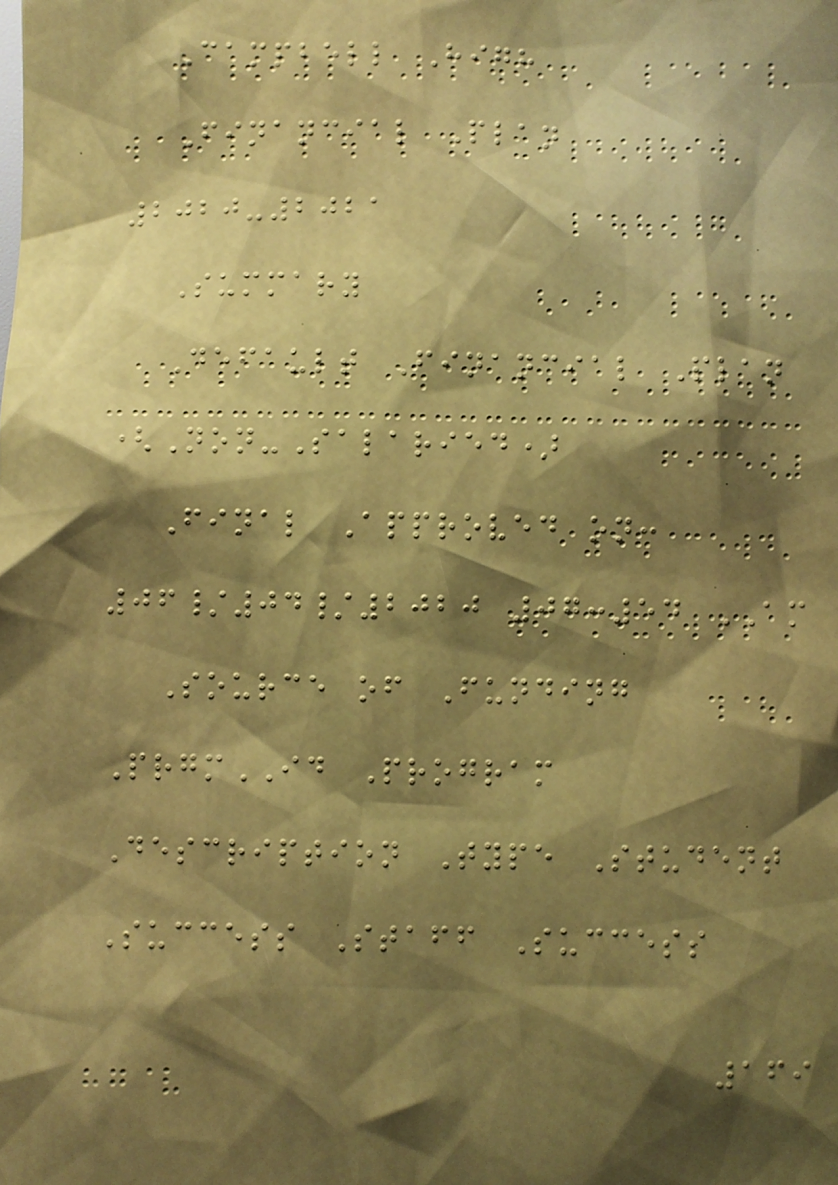Campbell High
Financial Plan
2020-2021
Summary
Default Financial Plan
(Non-Salaried)
Final Approved on:
06/04/2020 07:54 AM
Source of Funding
PrgmID Program
Description Type Student
Success Staff Success
169
